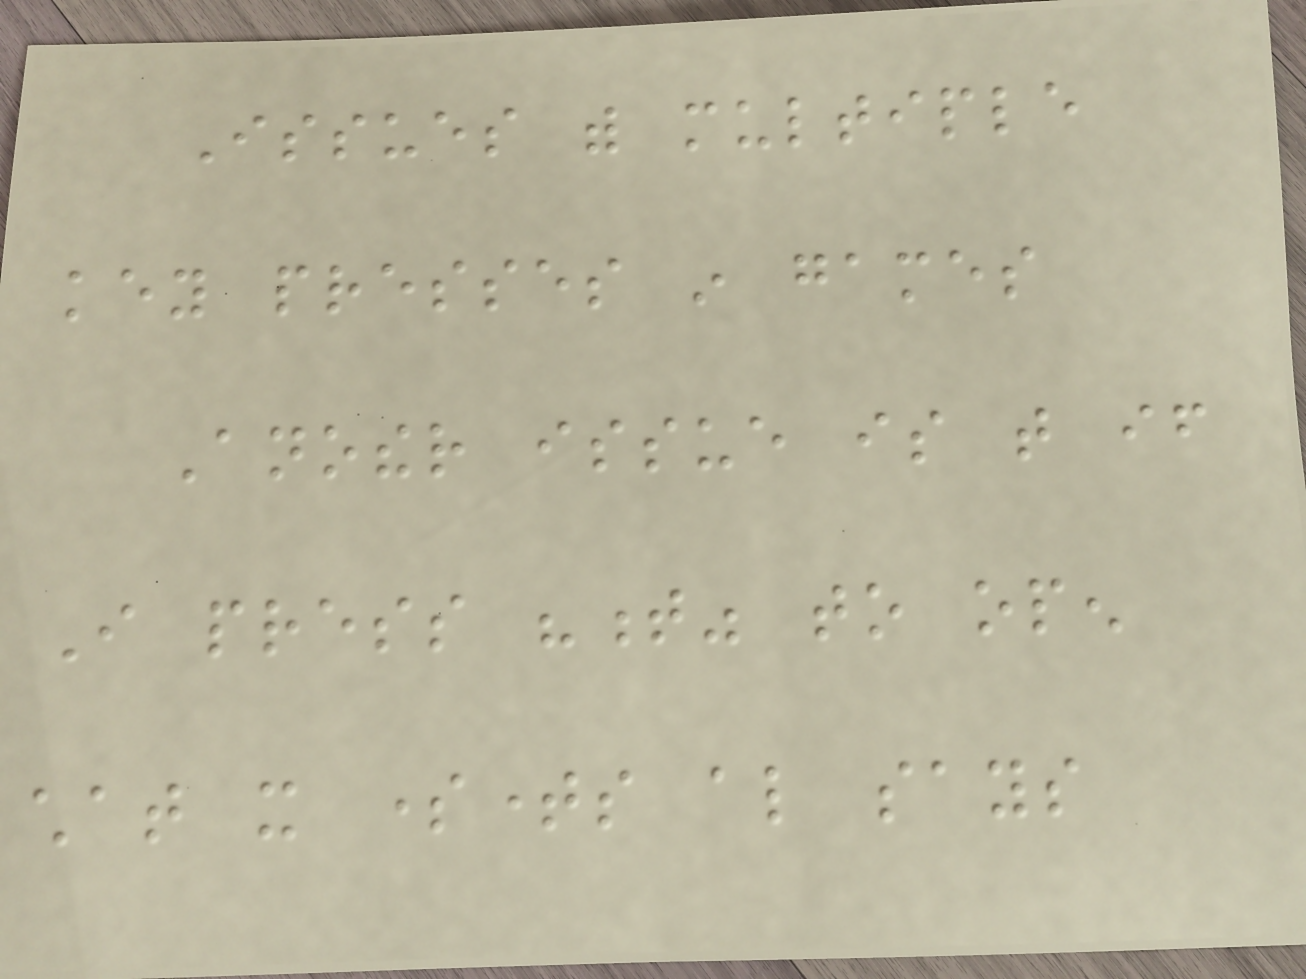Issues with multiple
key presses in games
Another issue is that if
I press "t" to open
chat it sometimes also says
